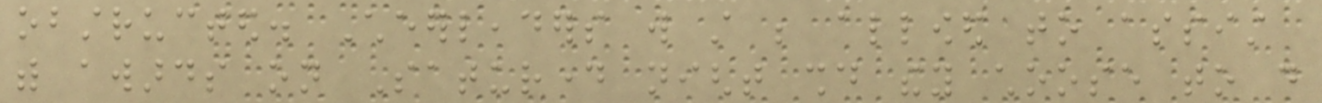obstructed. Cheerleaders will still be allowed to assist
with awards on Saturday night should they choose to do
